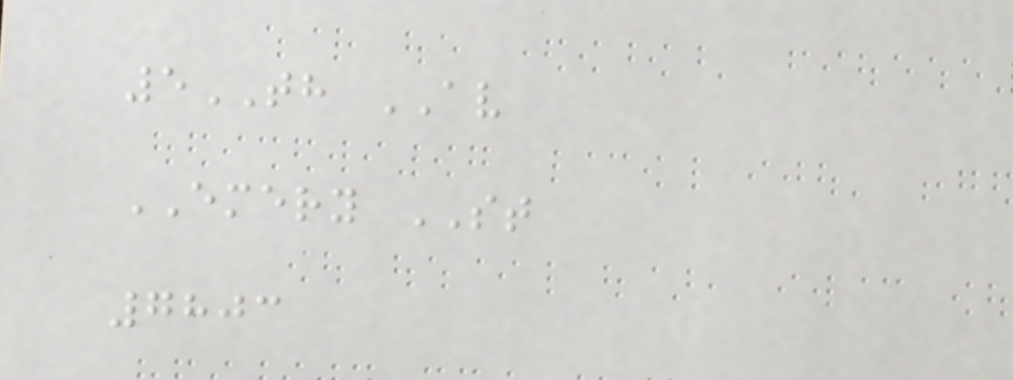5TH AV
EMERY ST
7803
